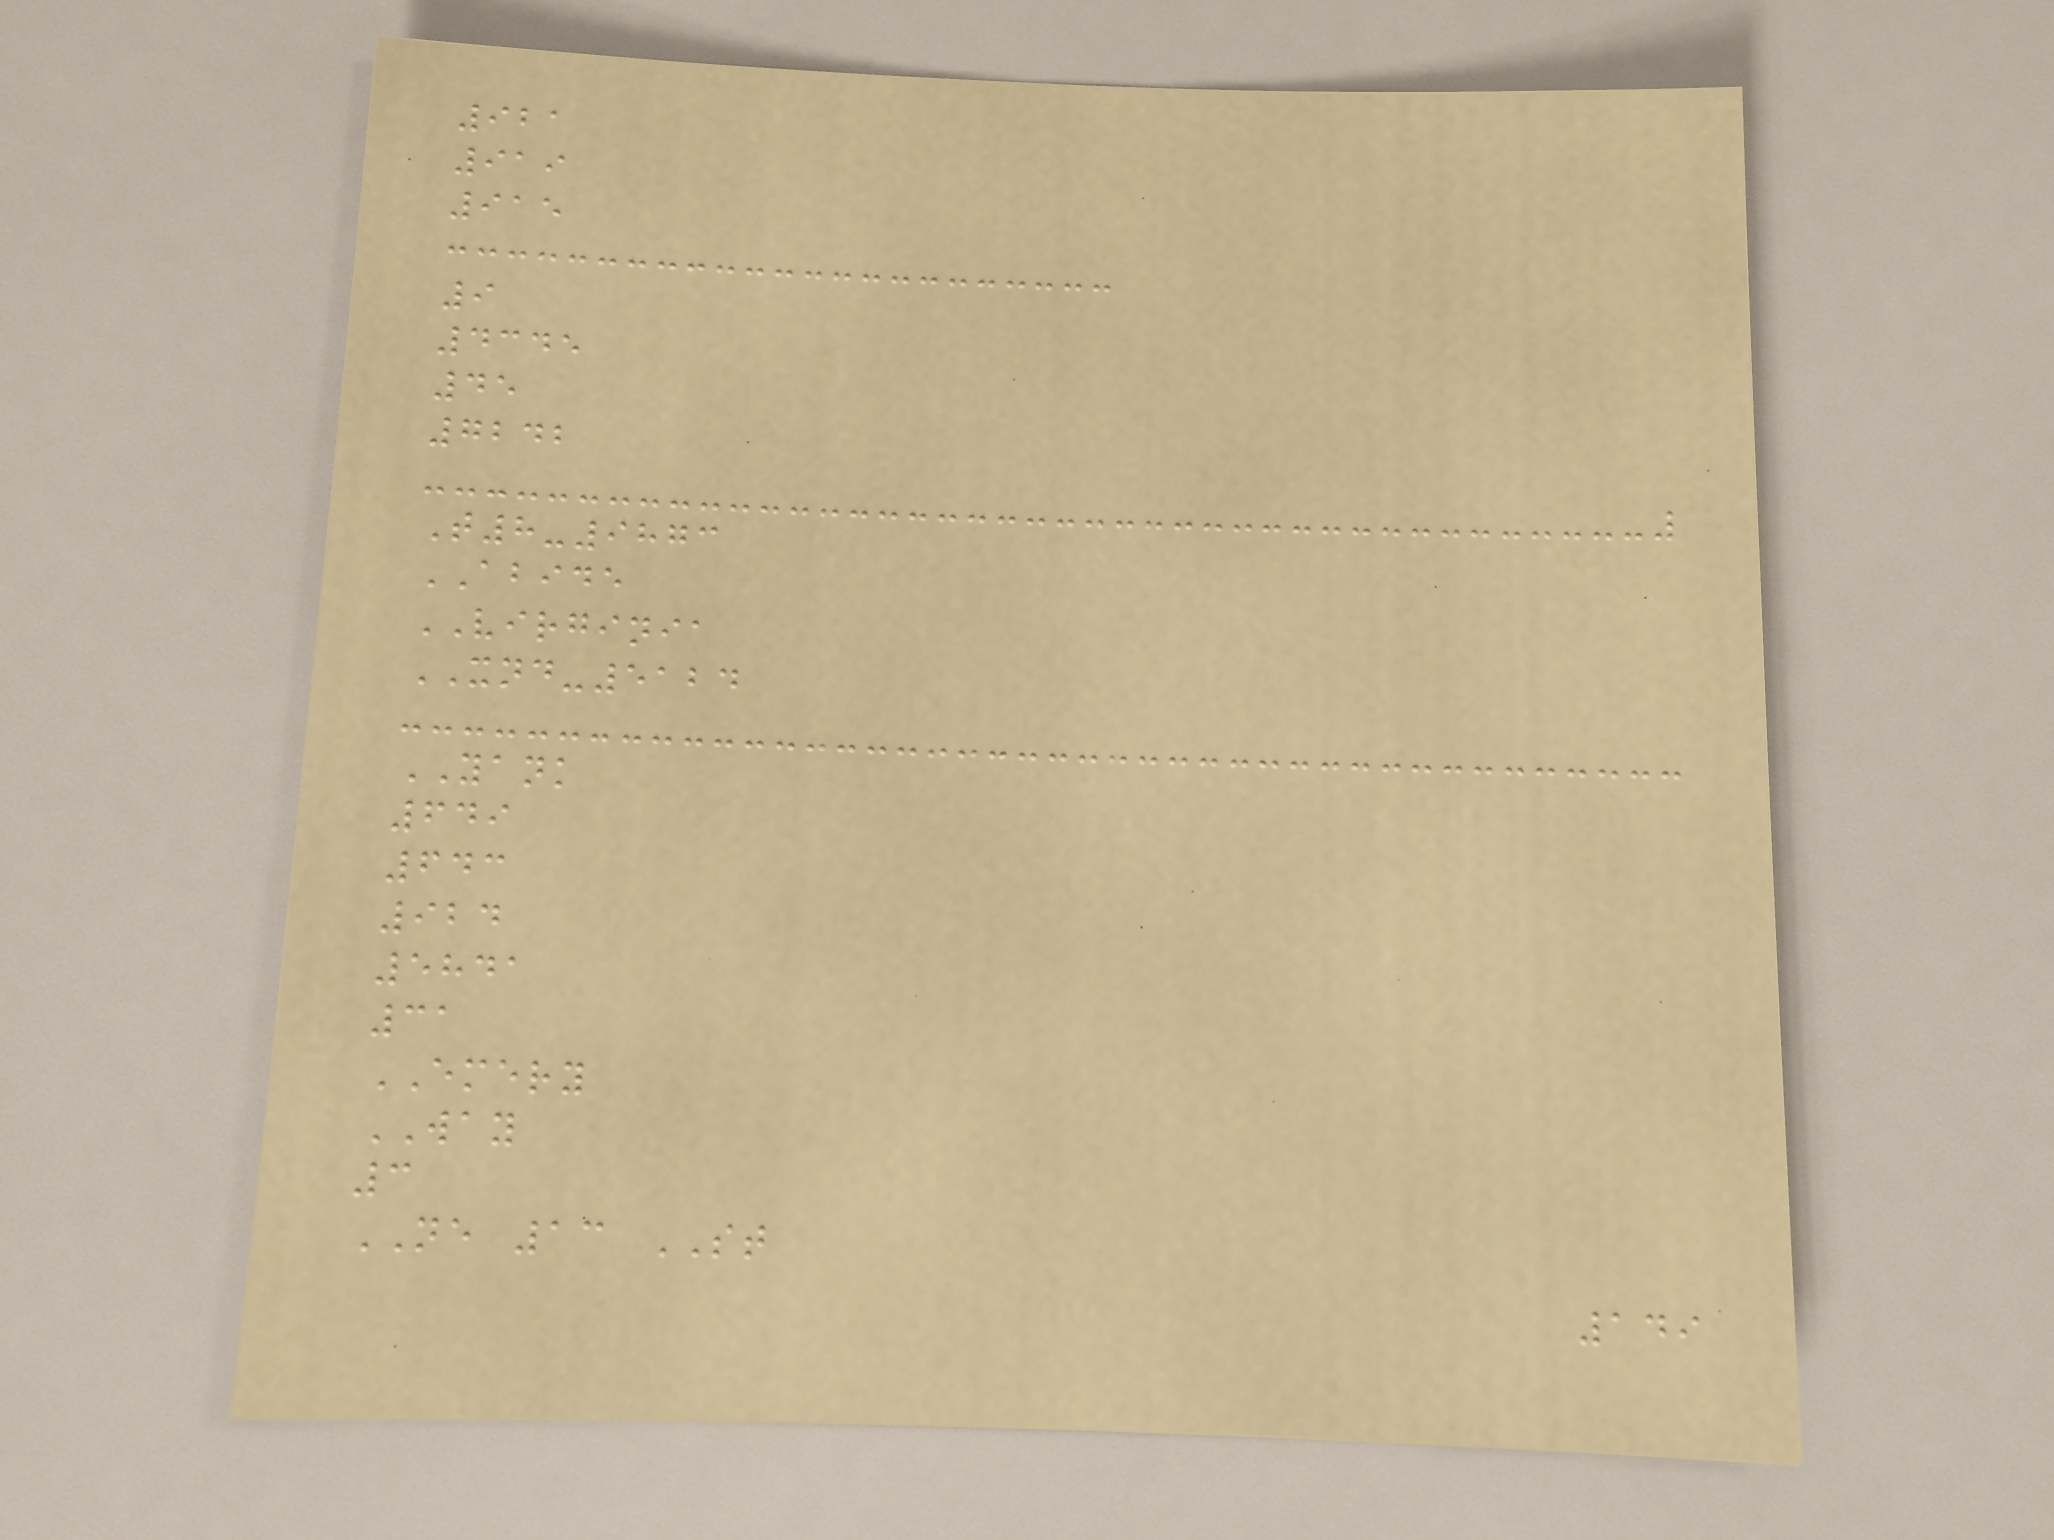921
919
915
9
4345
45
7242
T8-9873
ABIDE
VIRGINIA
XND-5124
YANK
649
643
924
5841
31
EMERY
WAY
3
NE 13 ST
149
